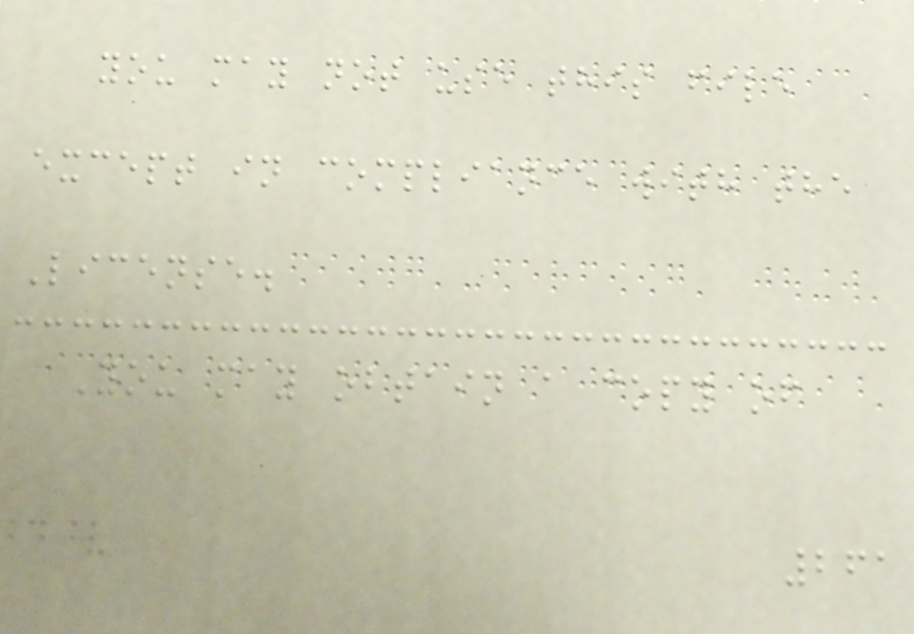you may not use this file
except in compliance with the
License.
You may obtain a copy of
261
